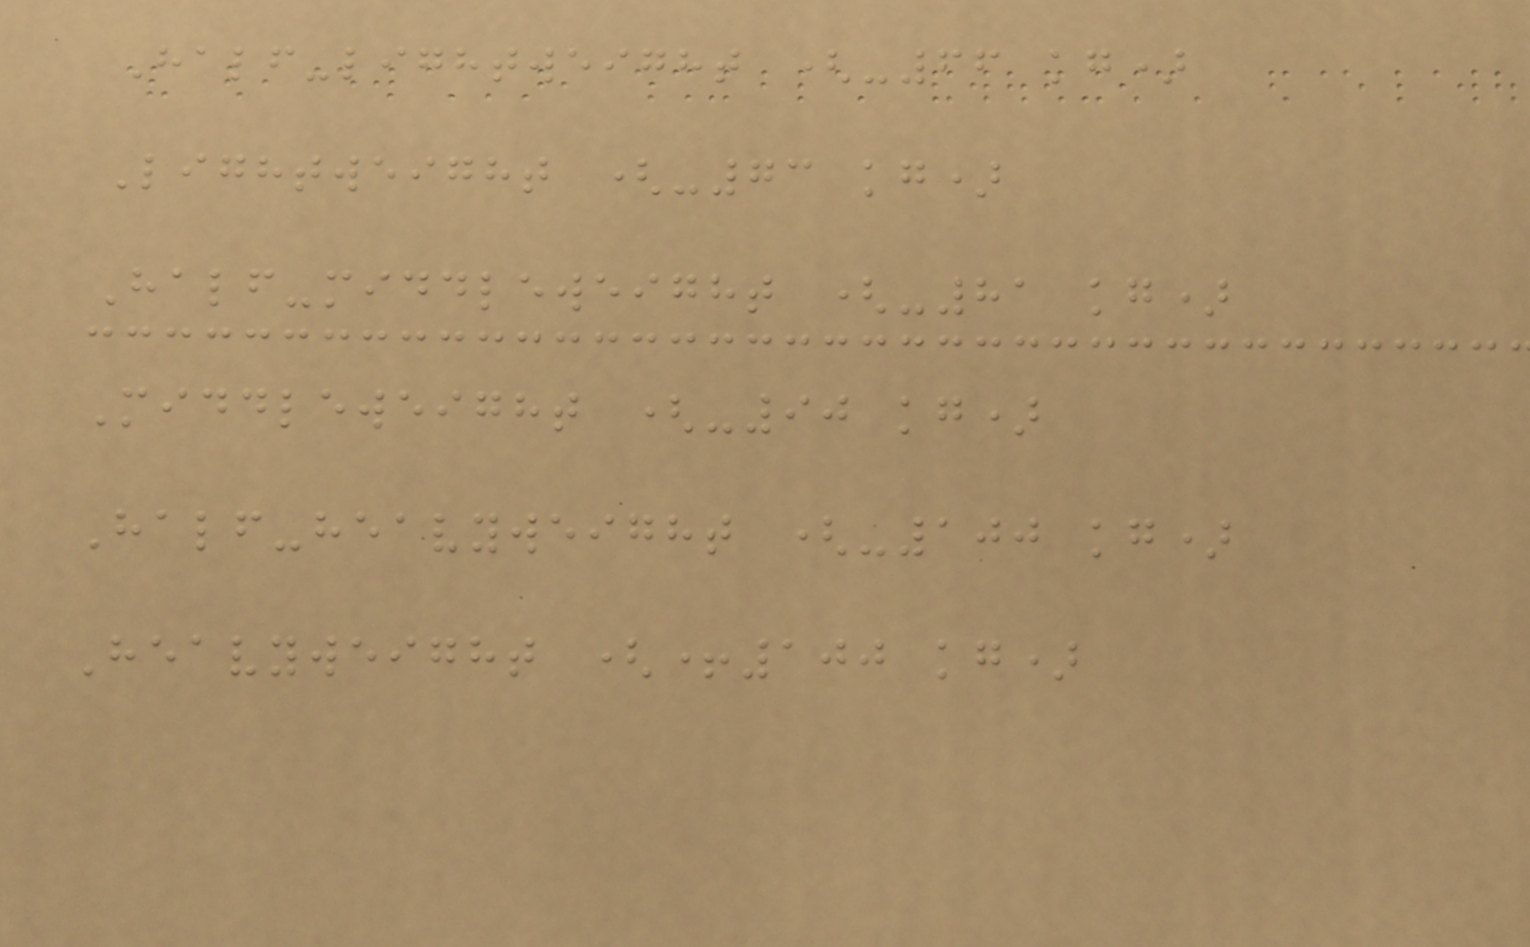Half-lightweight (-66 kg)
Lightweight (-73 kg)
Half-middleweight (-81 kg)
Middleweight (-90 kg)
Half-heavyweight (-100 kg)
Heavyweight (+100 kg)
